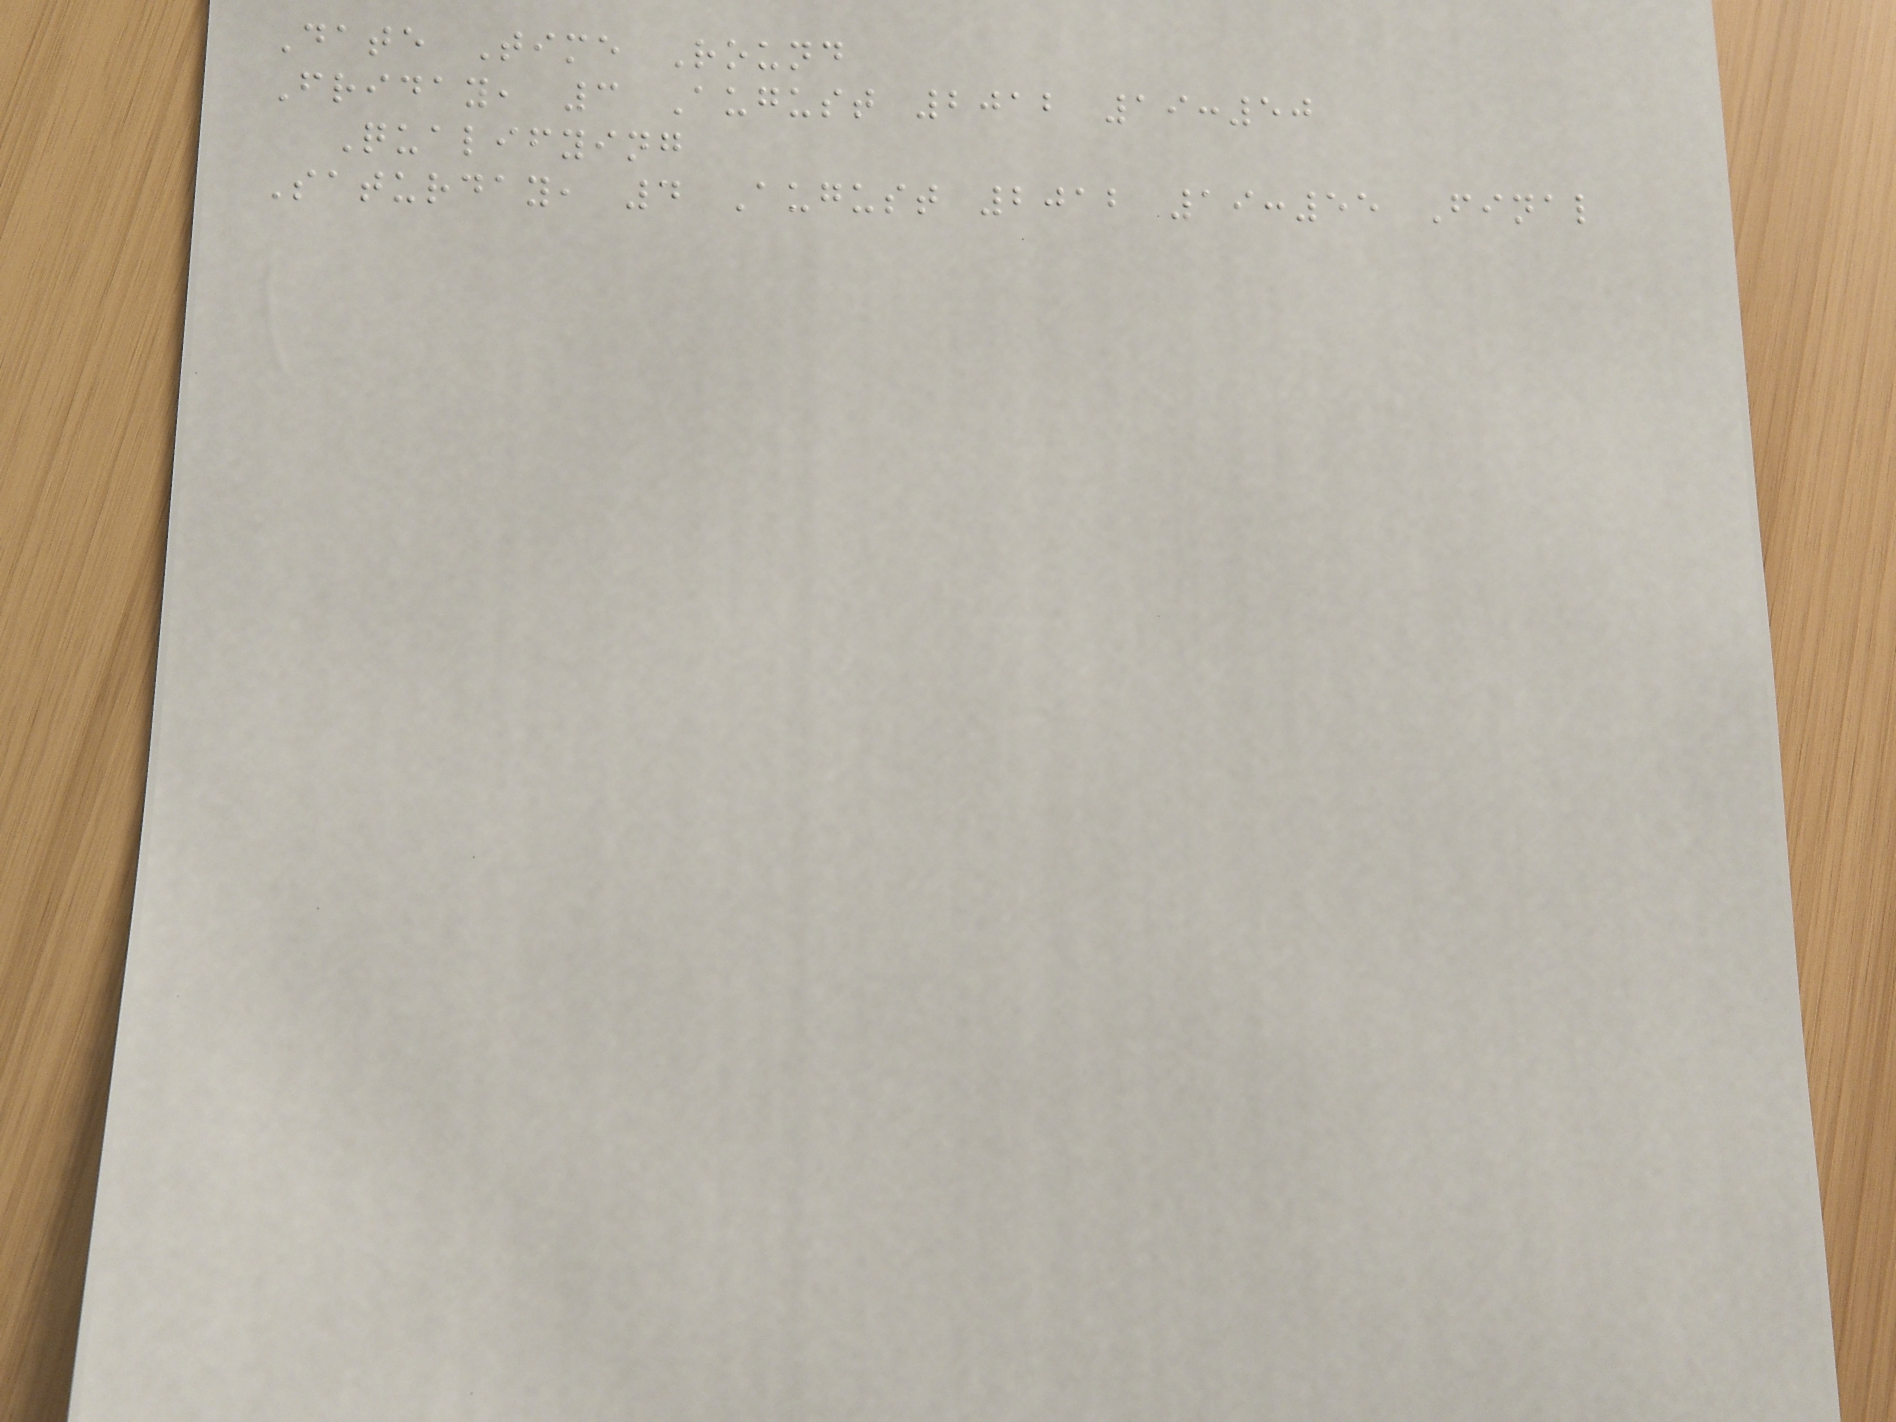Date Time Round
Friday, 3 August 2012 19:50
Qualifying
Saturday, 4 August 2012 19:55 Final
